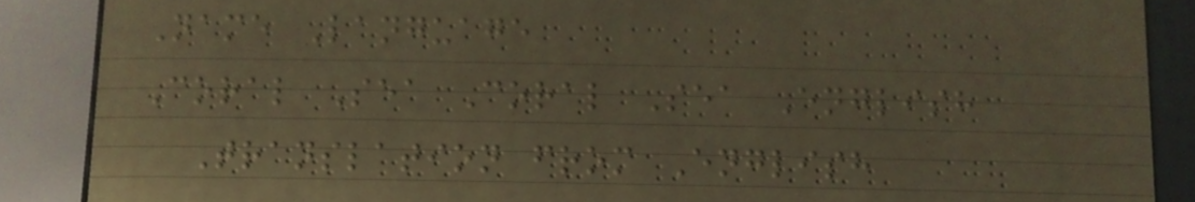Name Language
Coral Sea Coral Sea English
Translation from English
